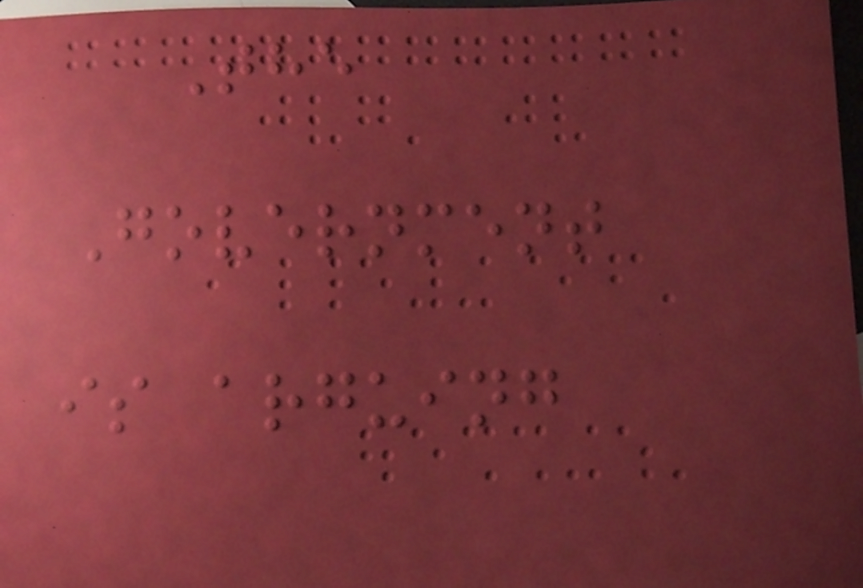The
Government
is arguing
